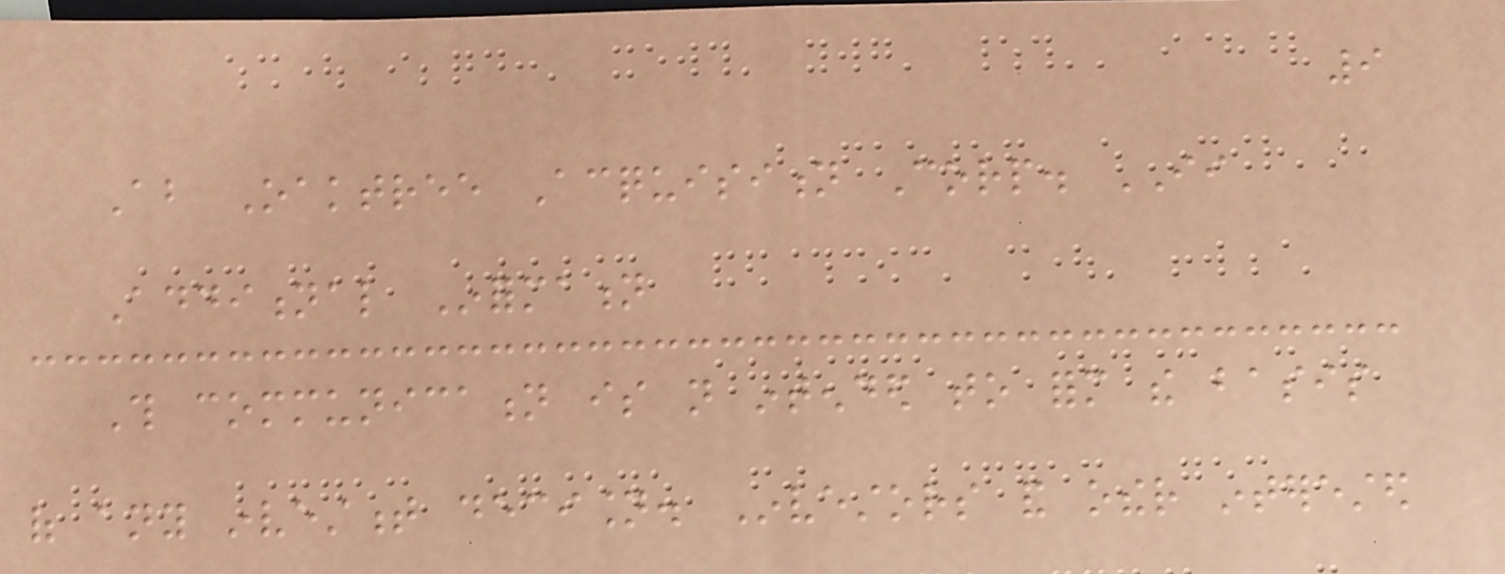9
About Oaktree Acquisition Corp. II
Additional Information
This communication is not intended to form the basis
of any investment decision. Investors and other interested
